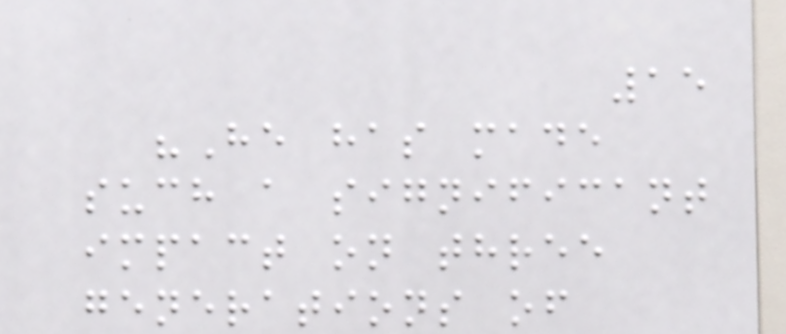15
"He has made
such a significant
impact on three
generations of
